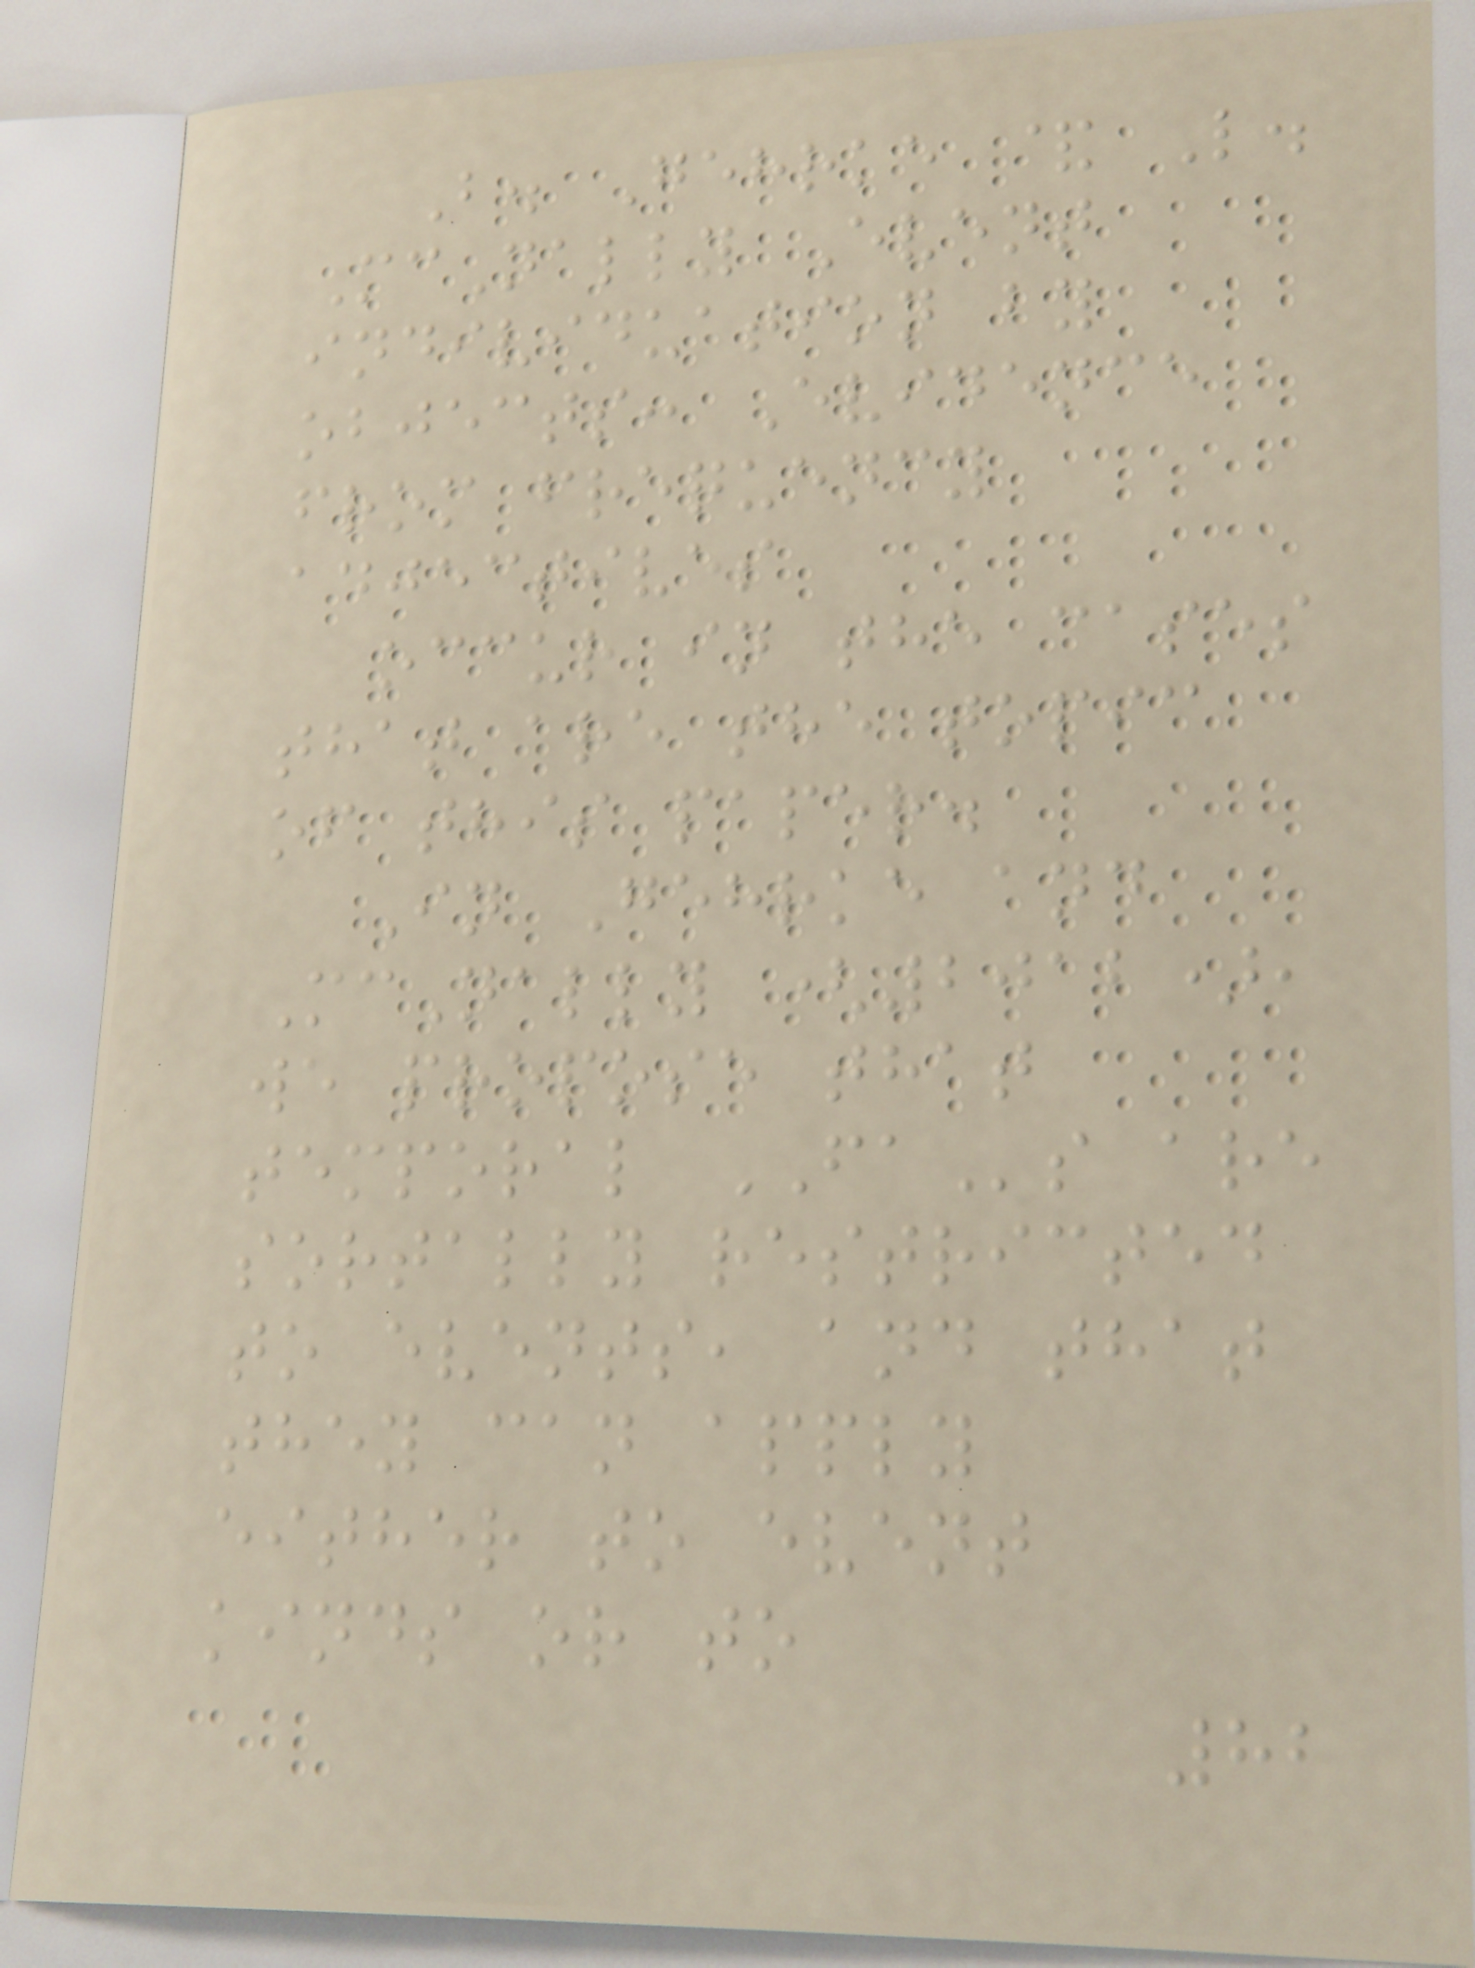B. Gehrke & L.
McNally Event
individuation by
objects: Evidence
from frequency
adjectives
occur in the cases
that are the topic
of this paper.
In Gehrke and
McNally (2012),
we propose that
temporal FAs are
sortally restricted
to events, and that
they can apply
either to event
kinds or to
82
